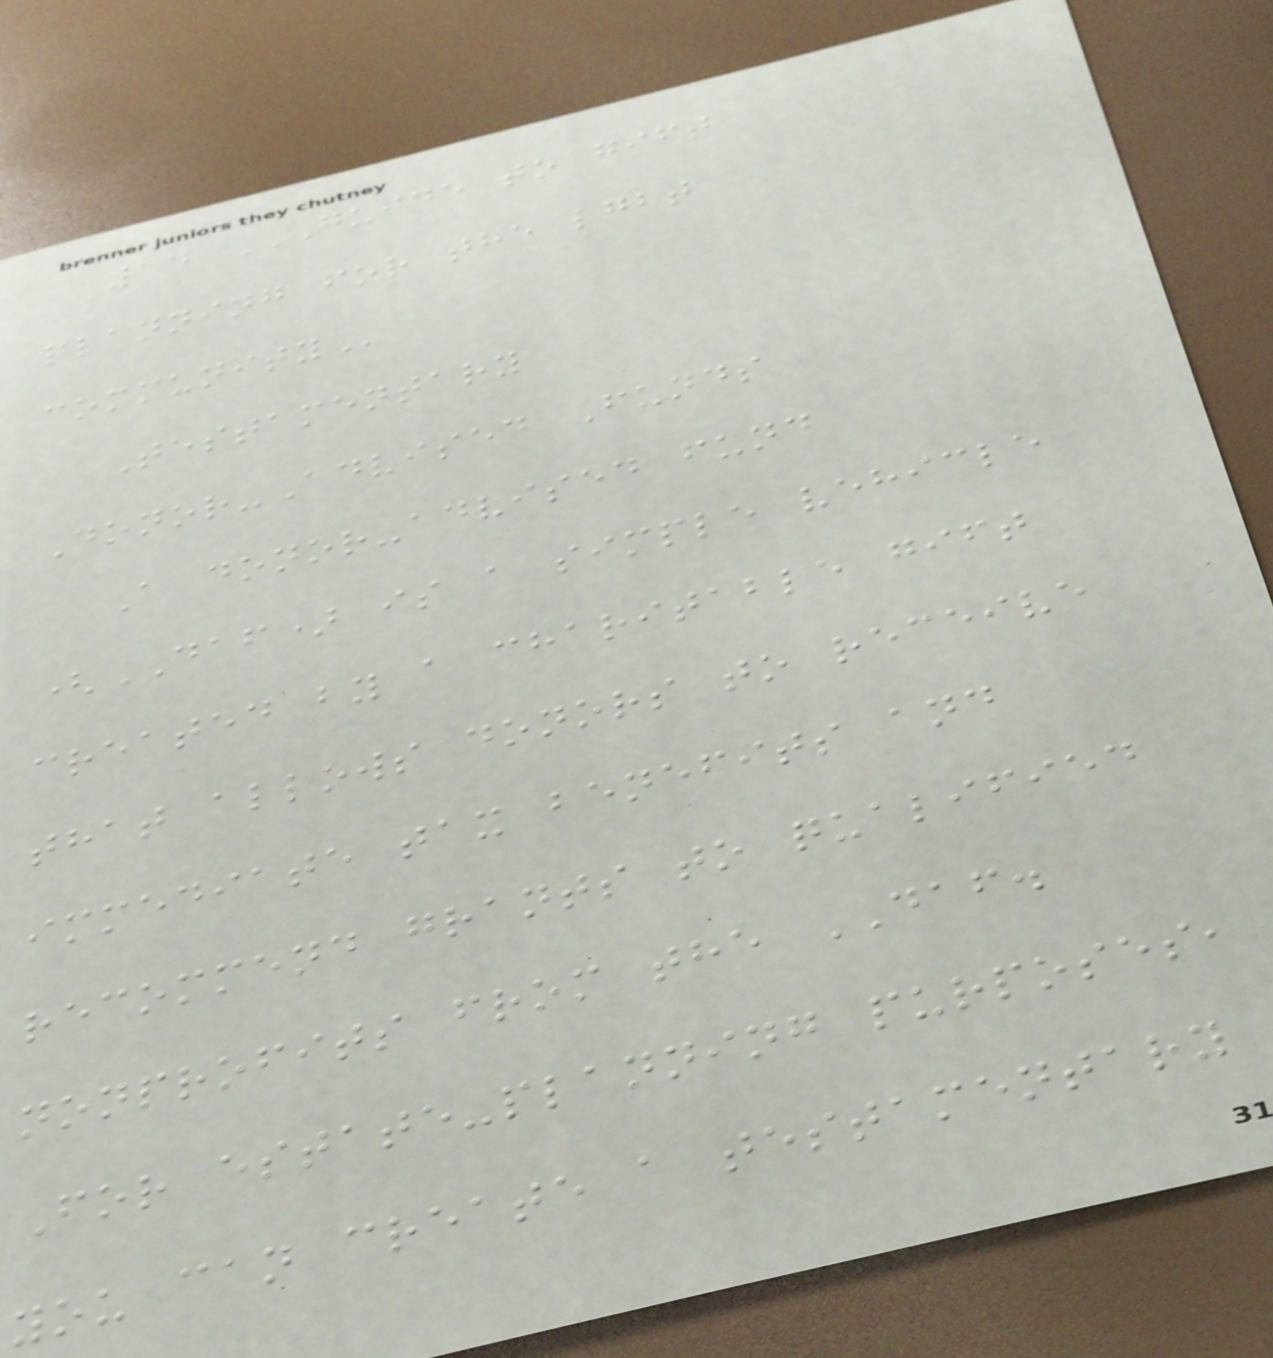14 GUIDE TO GIFT
PLANNING FOR THE LGBT
COMMUNITY
Testamentary
Donor-Advised Funds
A donor-advised fund
(DAF) is a simple vehicle
created by a charitable gift
that allows donors to receive
immediate tax benefits and
recommend grants to qualified
nonprofits from the DAF.
For estate-planning purposes,
you can create a testamentary
